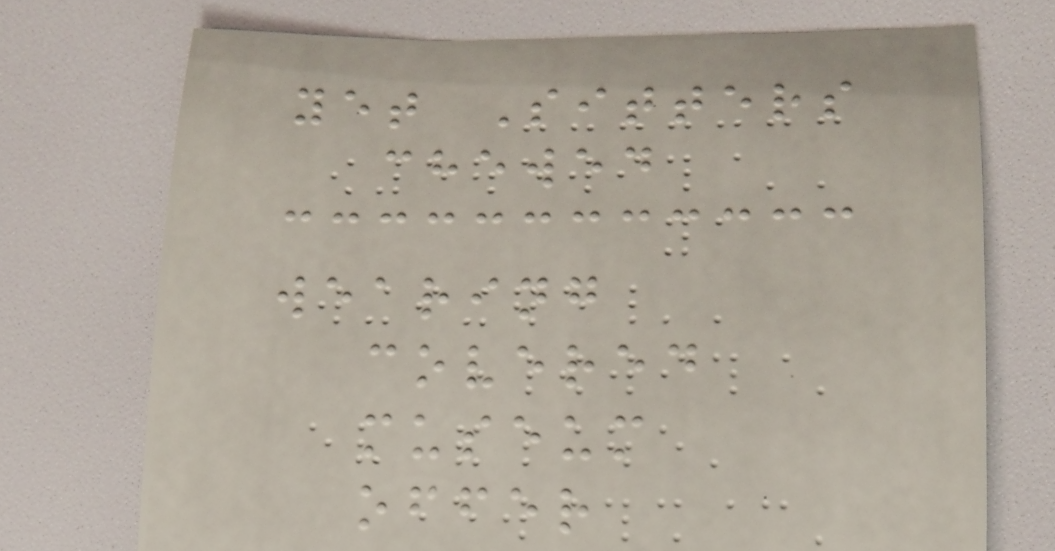yet Sitters
chewed
wearing
covered
museum
offer
